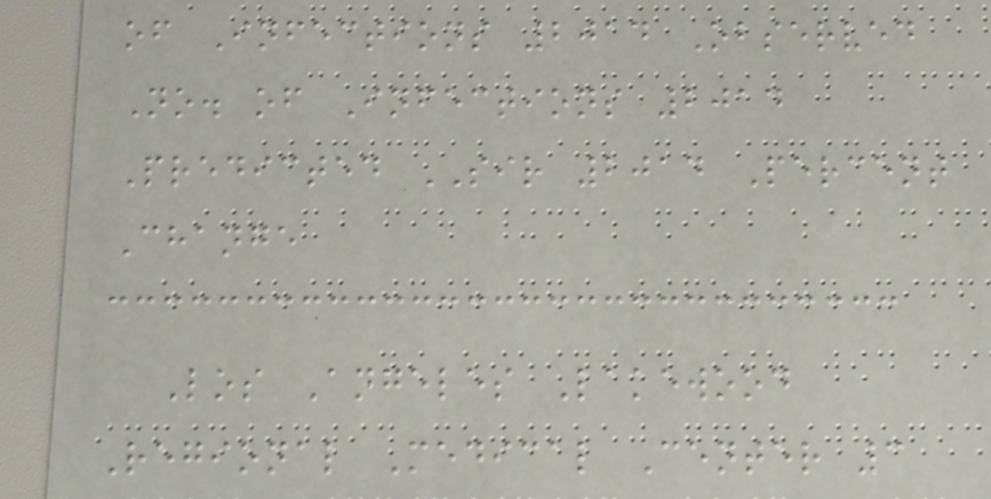of Infections 2014 Observed
No. of Infections 2014
Predicted SIR 2014 Percent
Change
Los Angeles Lakewood
Regional Medical Center 3
